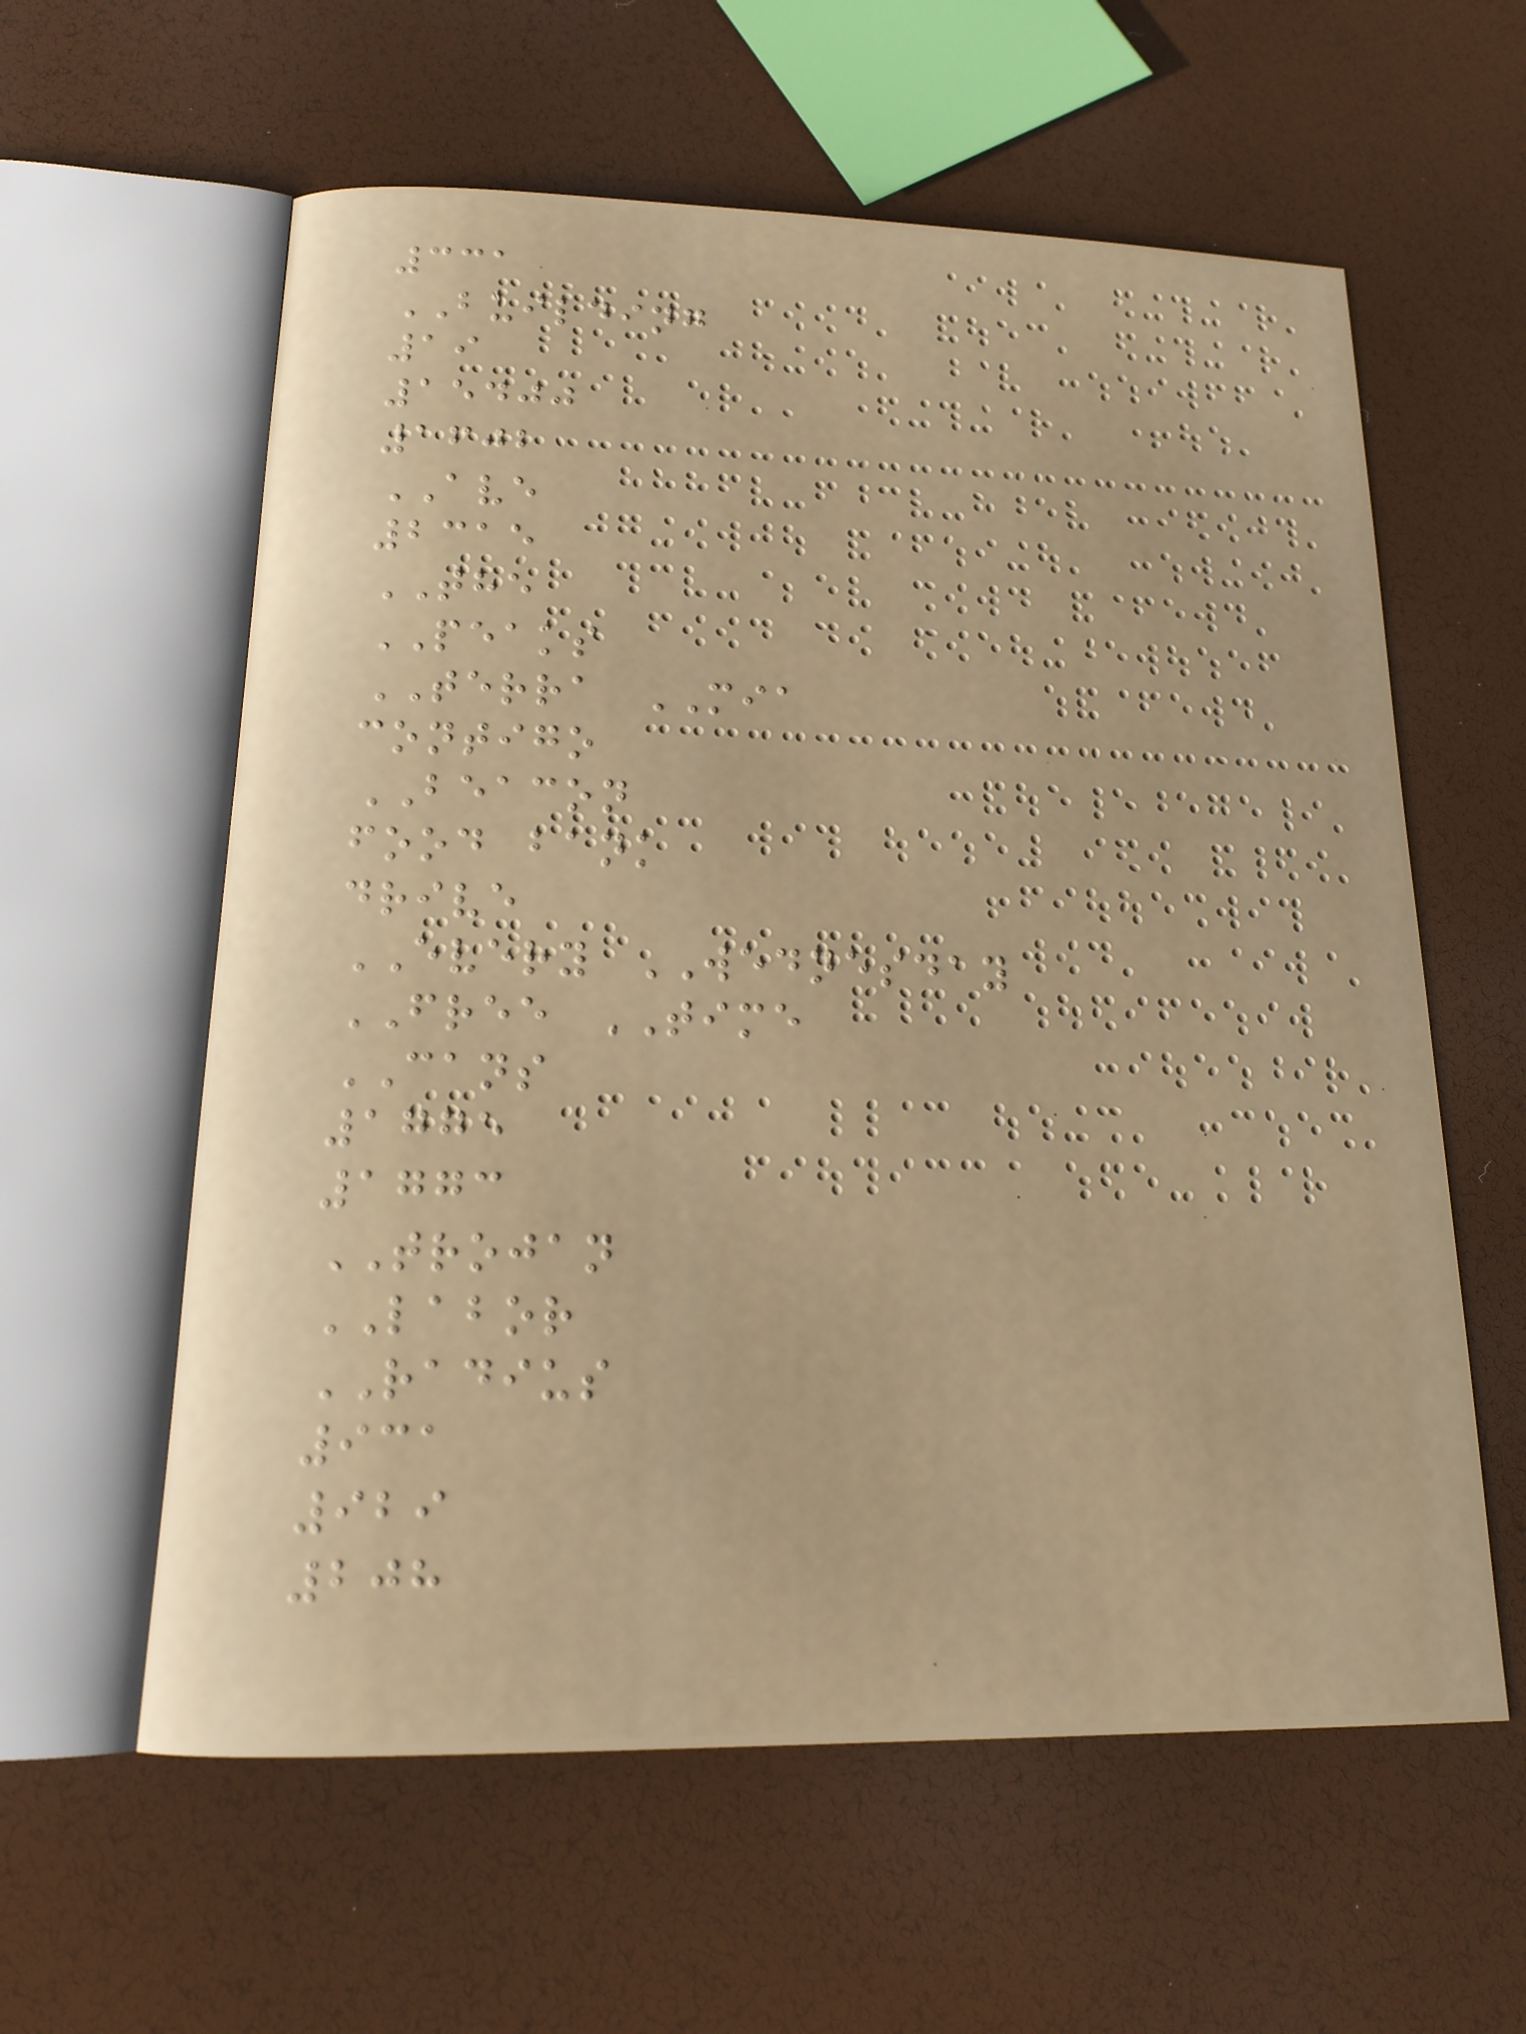331
BUILDING
19
15400
1602
AVE
2315
THE
PEAKS
TERRA MIA
contigo
BEACON
food bank
drive
EVERY WEDNESDAY
FREE TIME
CANS
1775
1773
TROJAN
LABOR
RADIUS
931
929
208
